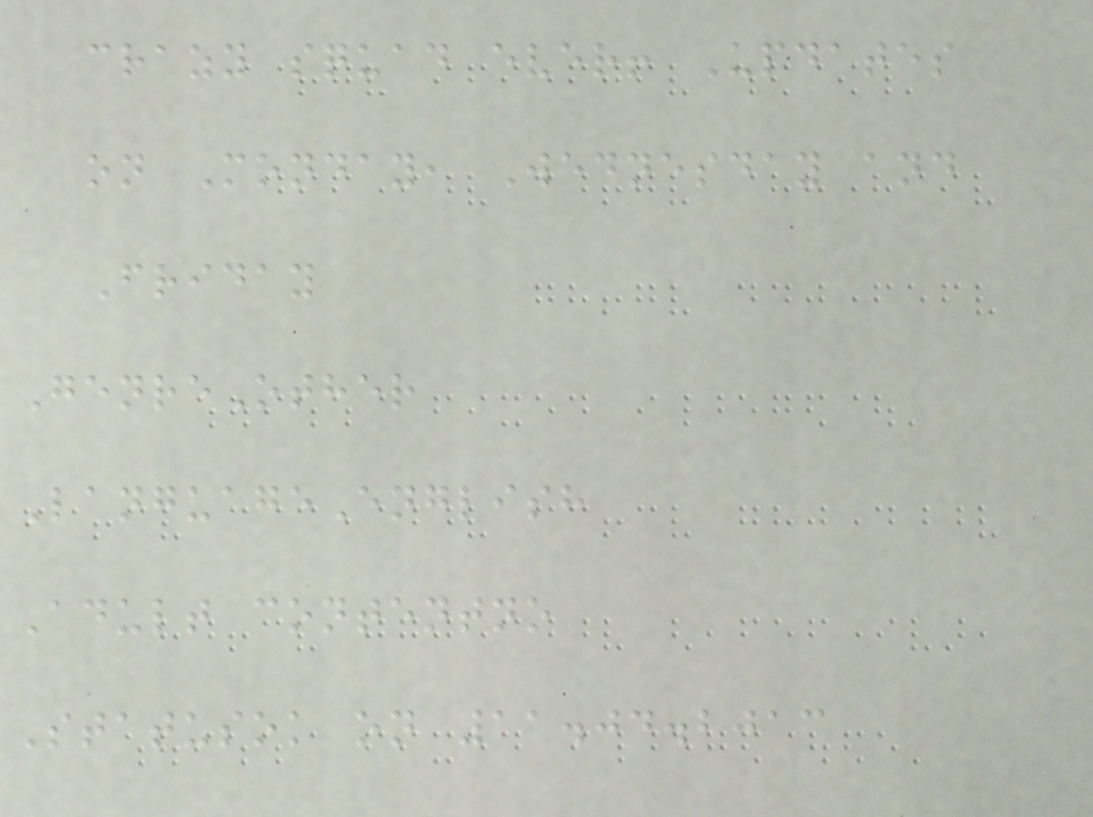crazy squad ever! Updates
on Monday, Wednesday and
Friday
GenreOther
LanguageEnglish
Adult contentno
Statusok on 11.04.2013
